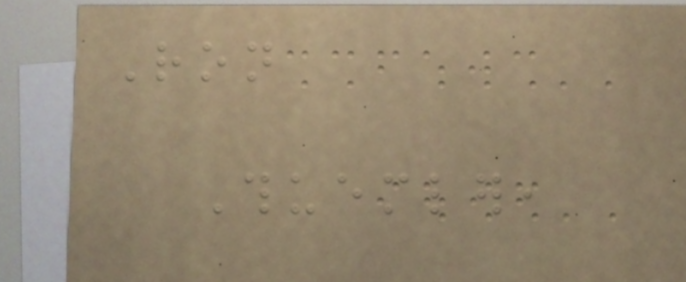Ron
Thuemler,
